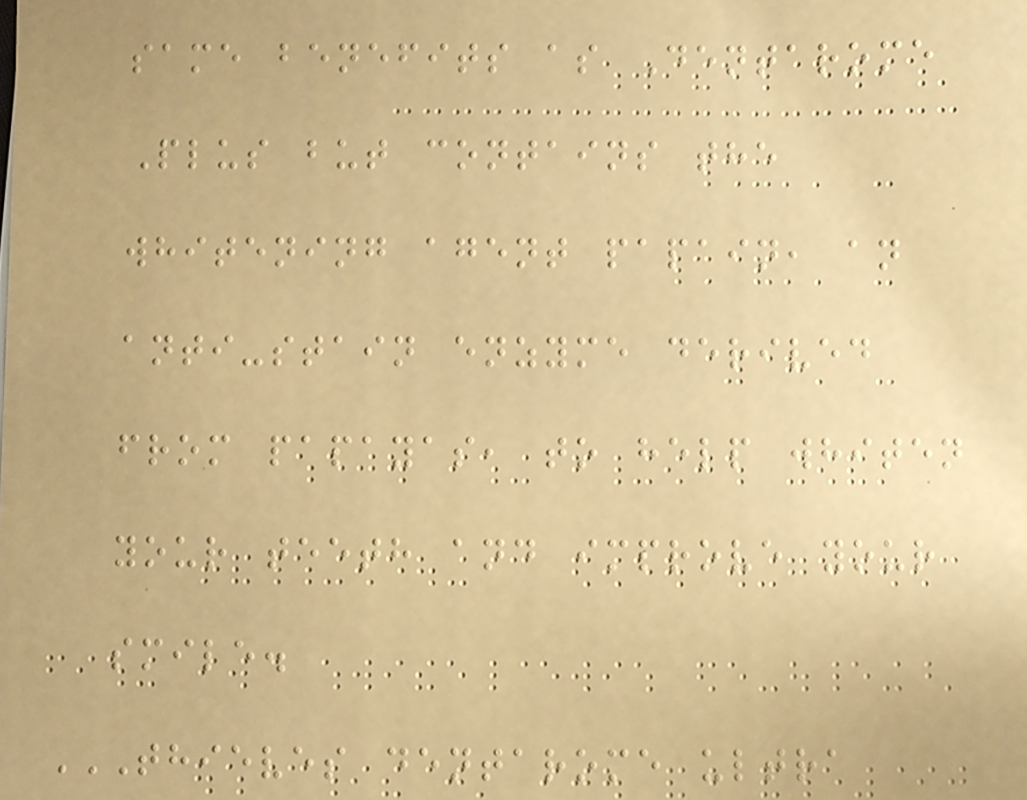same benefits as Dentarome
Plus but contains the
whitening agent papain, an
anti-stain enzyme derived
from papayas, to help whiten
your teeth and improve your
smile.
THIEVES DENTAROME ULTRA
